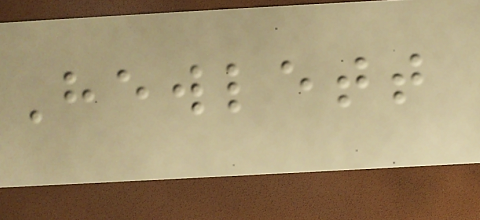Hewlett
